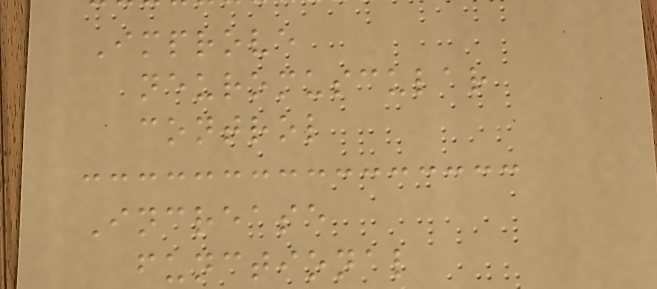Improve
neuromuscular
control
Increase
functional
